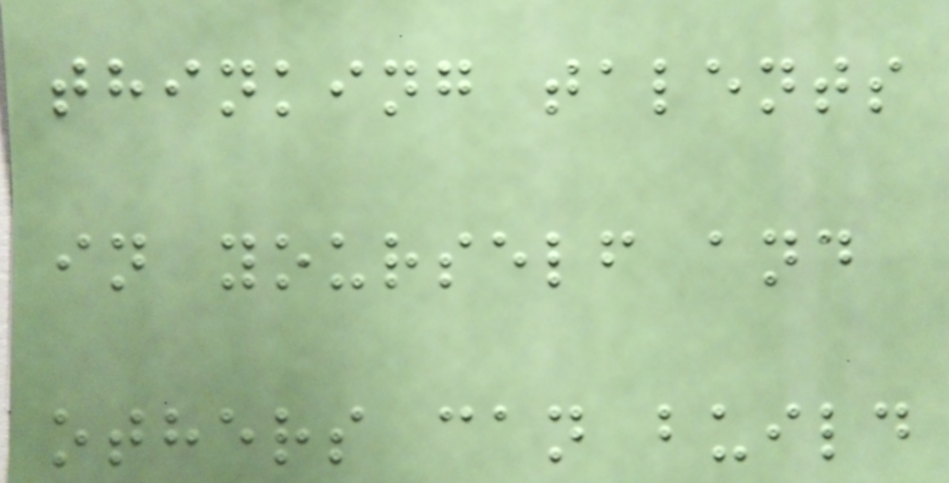thinking talents
in yourself and
others can build
